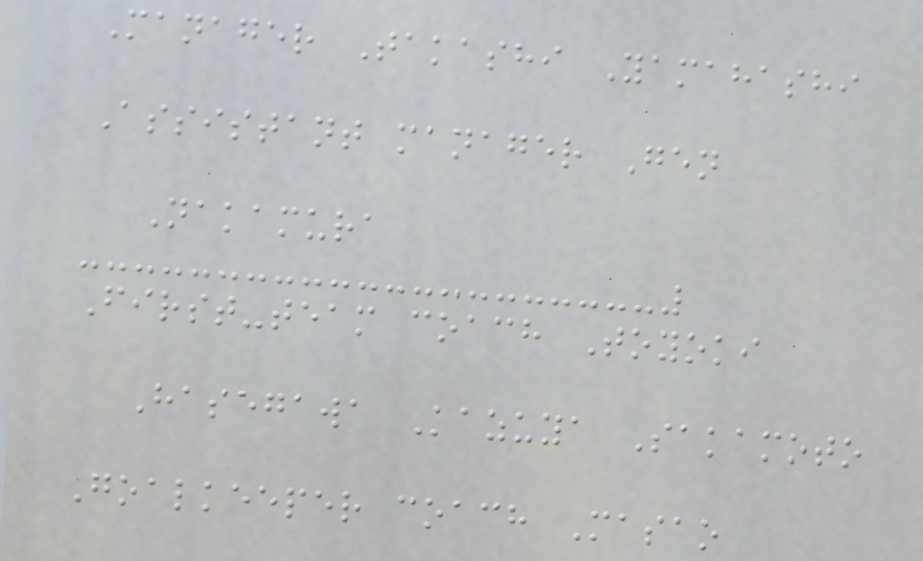Manager Takashi Yamahashi
Assistant manager Gen
Nakamura
First-team coach Toyoki
Hasegawa Kazuya Sakamoto
Goalkeeper coach Masao
